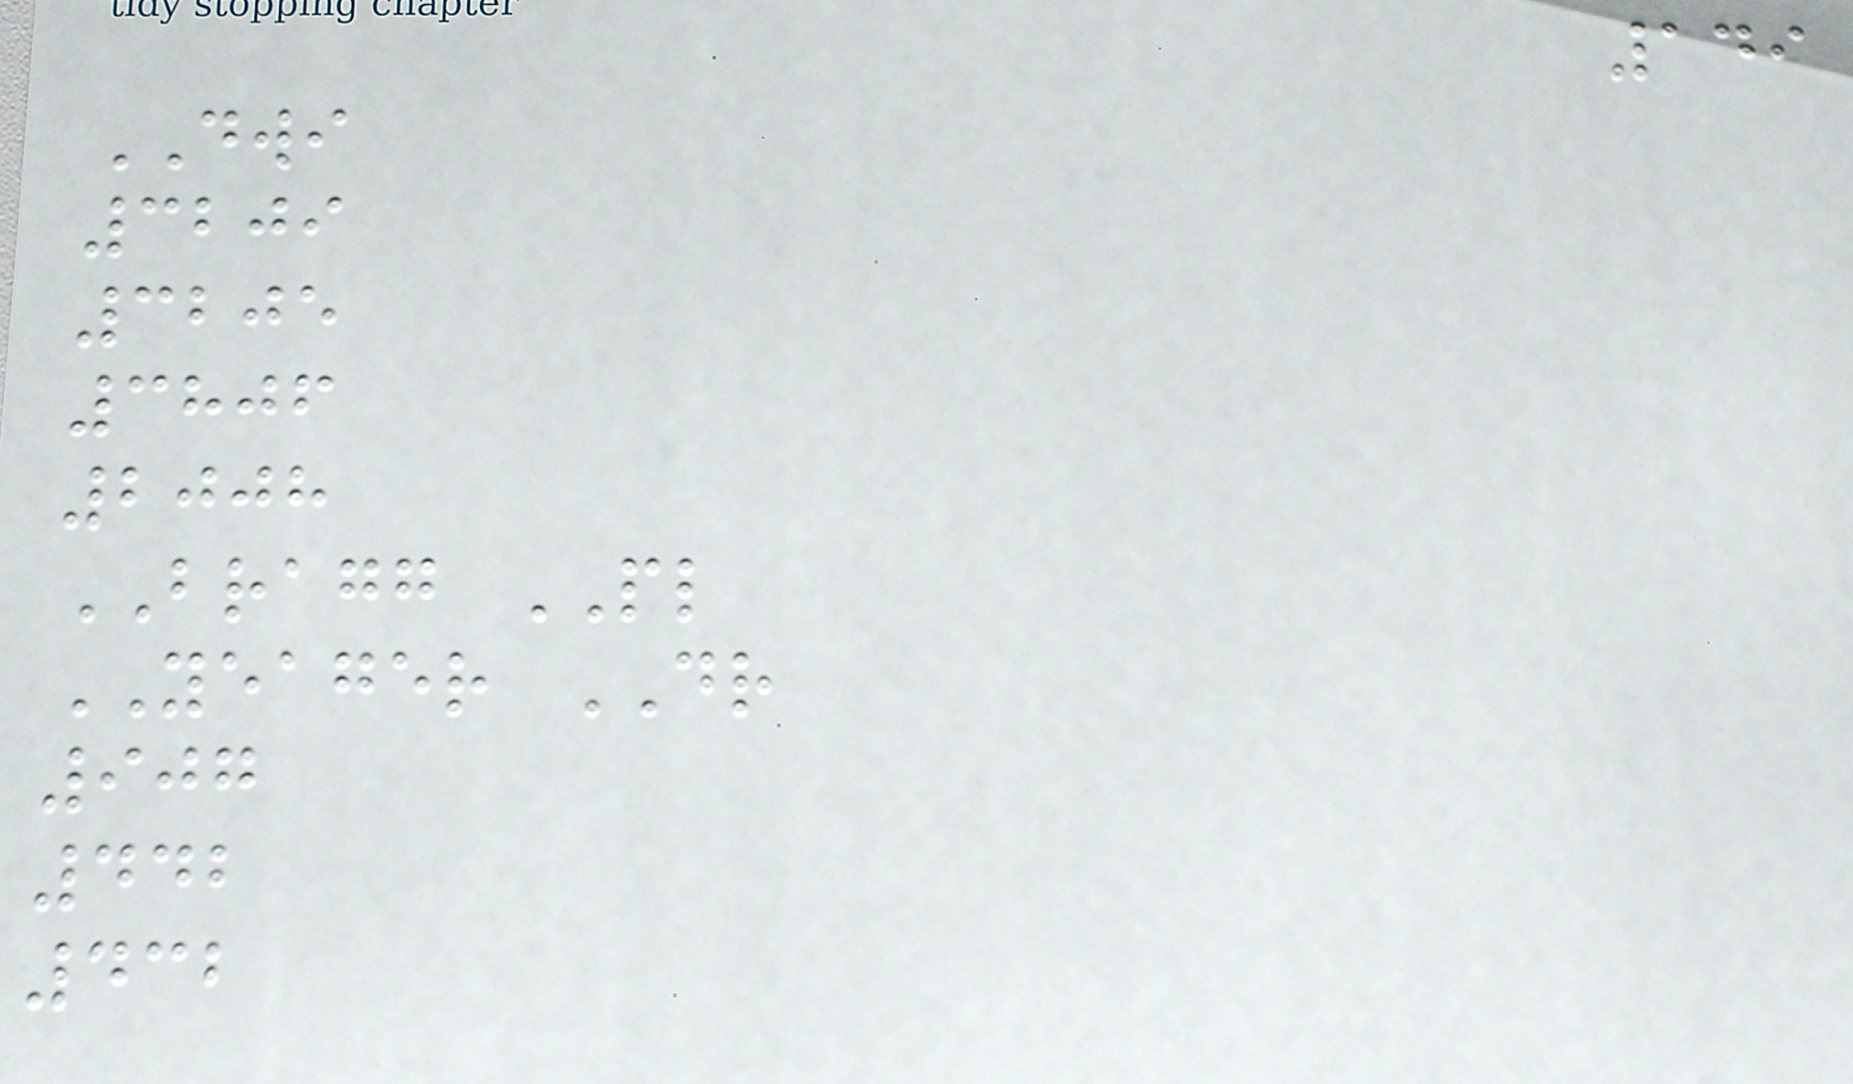149
DWI
3209
3205
3806
2008
BRAGG PL
YEAGER DR
907
442
432
